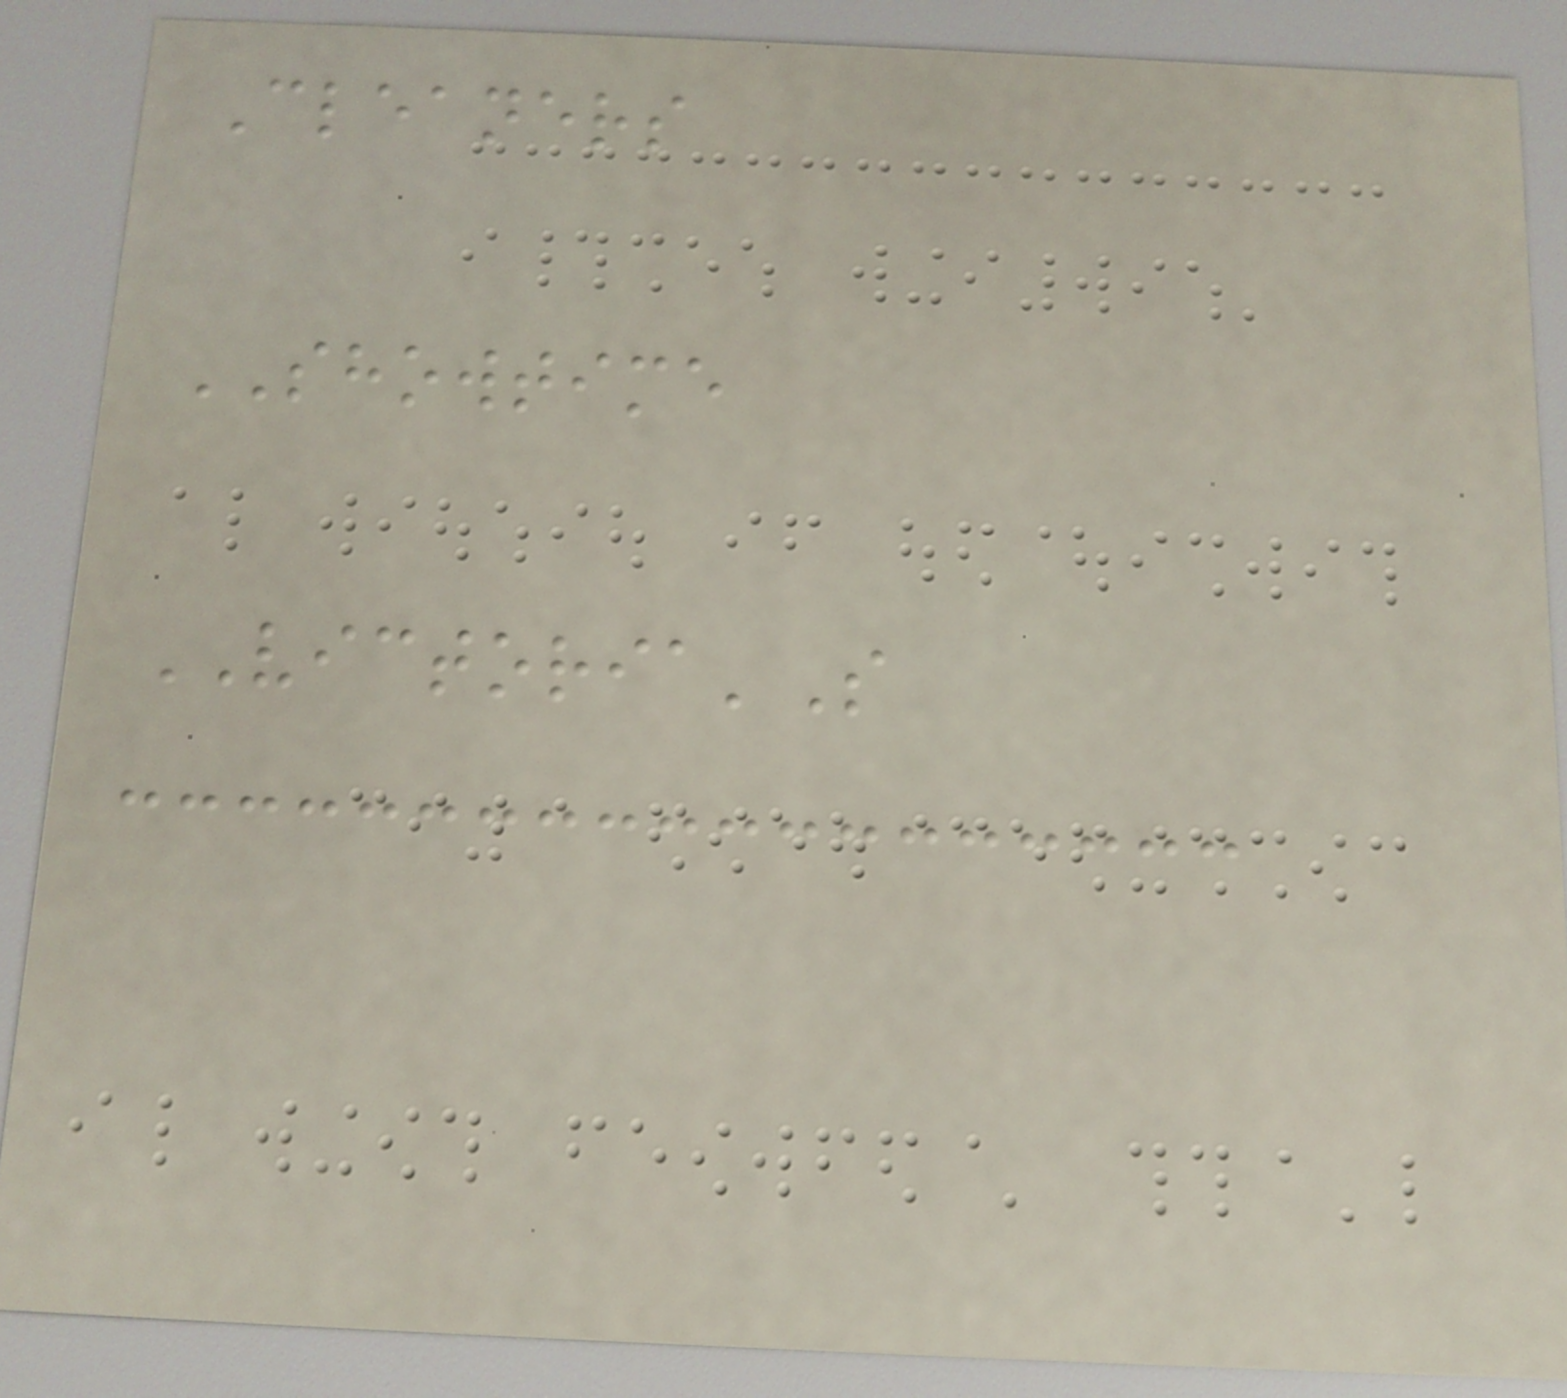Cleaners
SHOWTIME
VICTORIA'S
